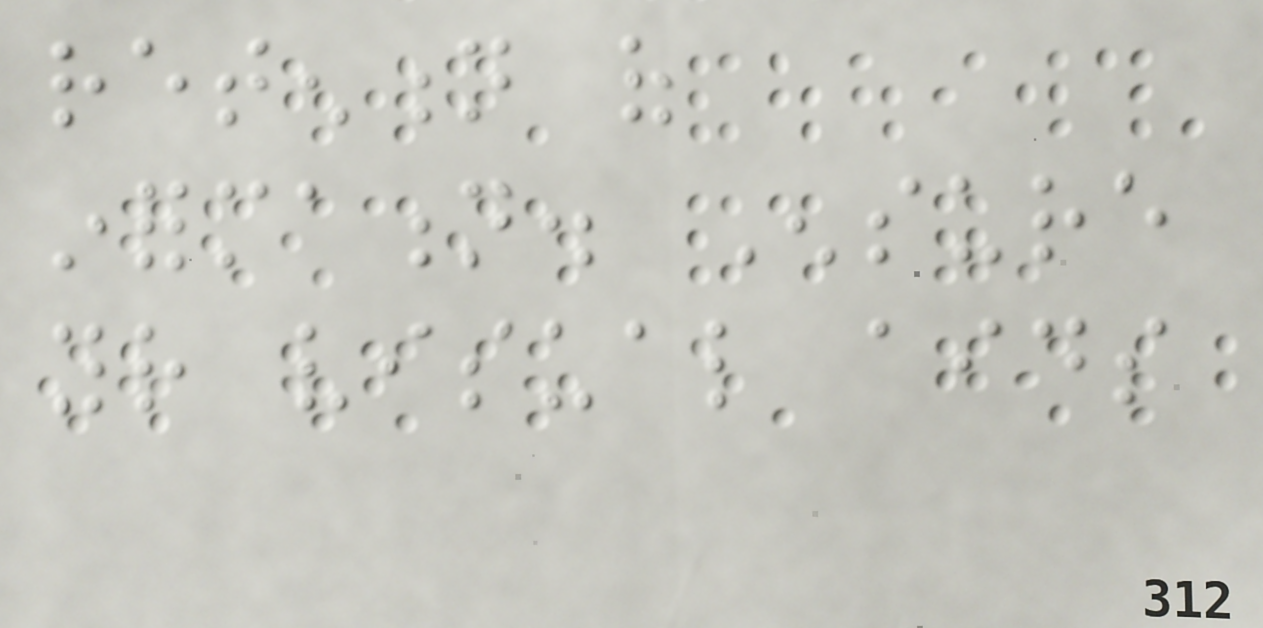retention of
information. Ensure
your visual aids
